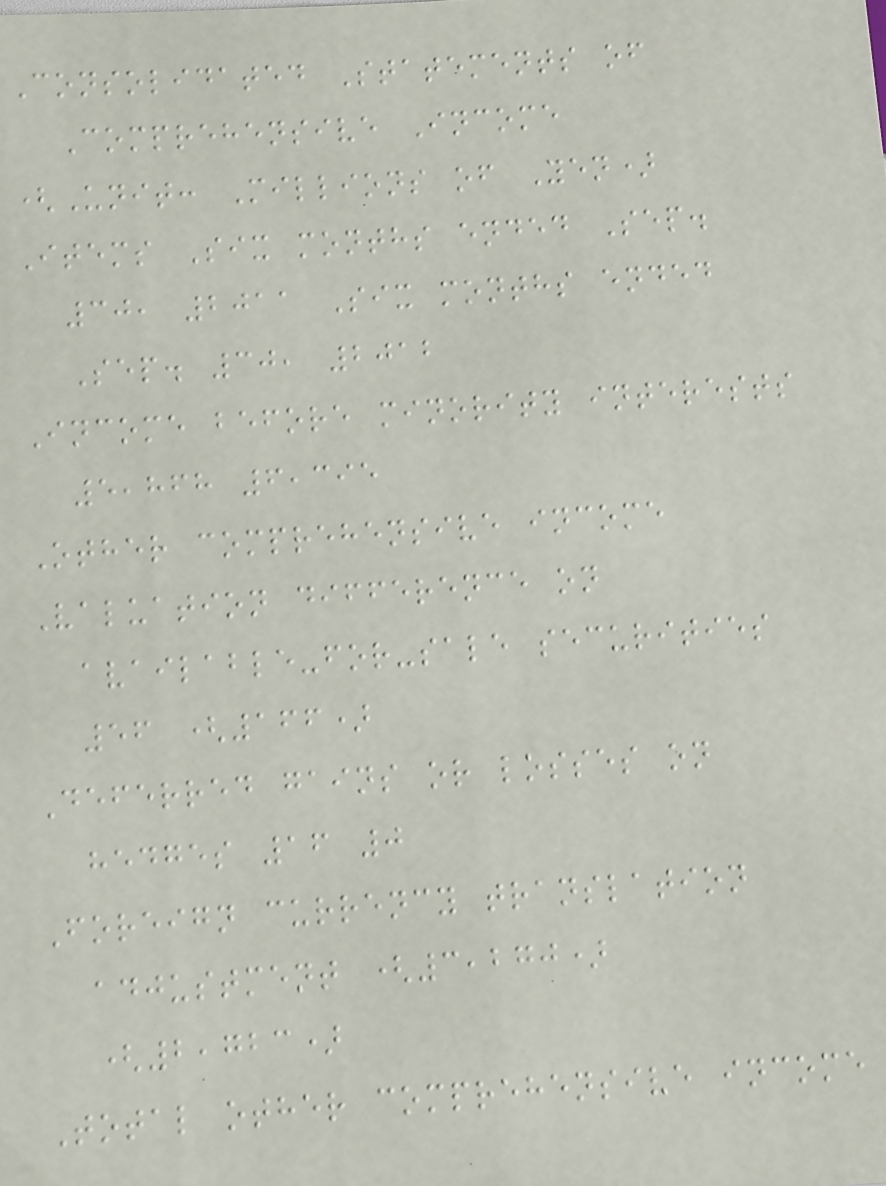Consolidated Statements of
Comprehensive Income
(Unit: Millions of Yen)
Items Six months ended Sep.
30, 2011 Six months ended
Sep. 30, 2012
Income before minority interests
5,868 6,395
Other comprehensive income
Valuation difference on
available-for-sale securities
56 (166)
Deferred gains or losses on
hedges 16 0
Foreign currency translation
adjustment (3,270)
(2,723)
Total other comprehensive income
